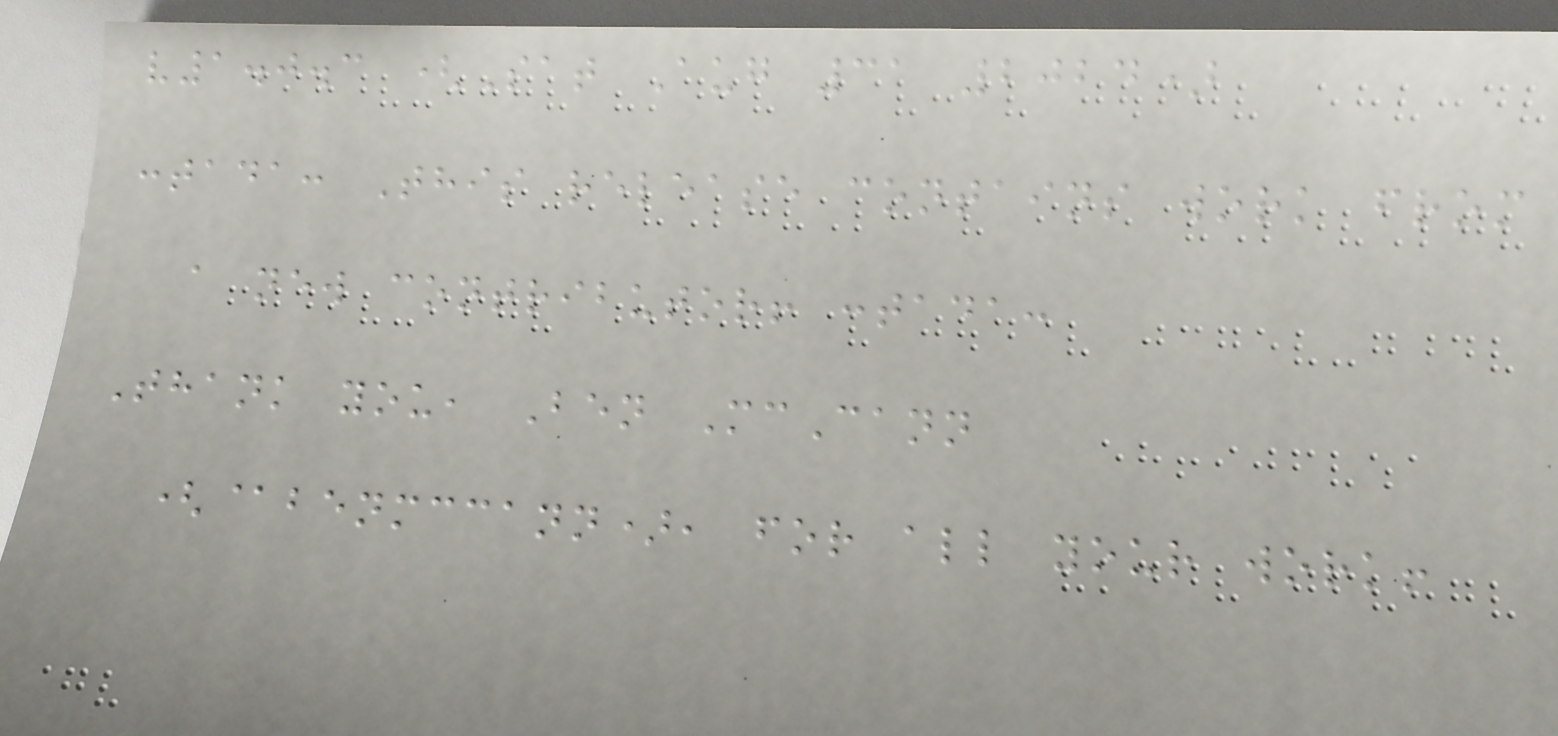v1.0.3 (Sat Aug 31 2024)
:tada: This release contains work from
a new contributor! :tada:
Thank you, Ben McCann
(@benmccann), for all your work!
